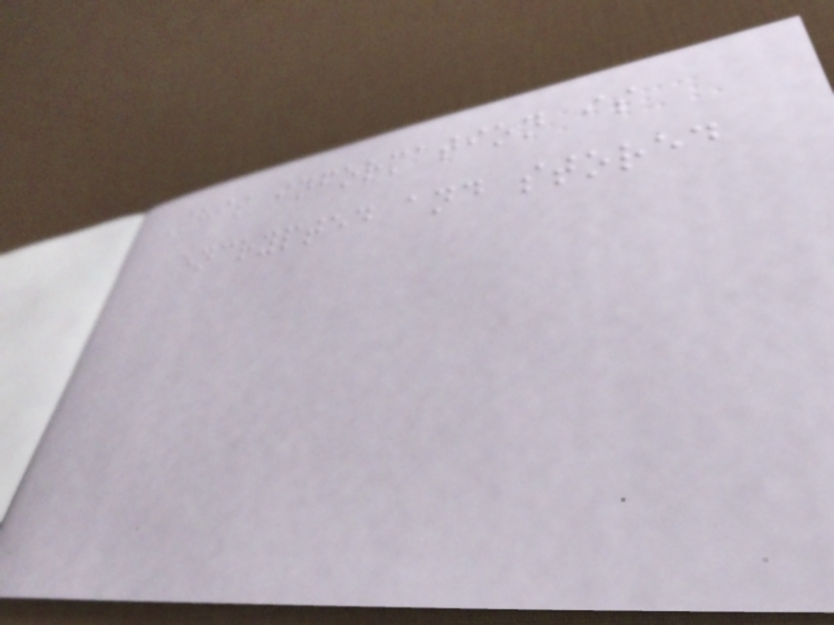This information is
encrypted and stored
